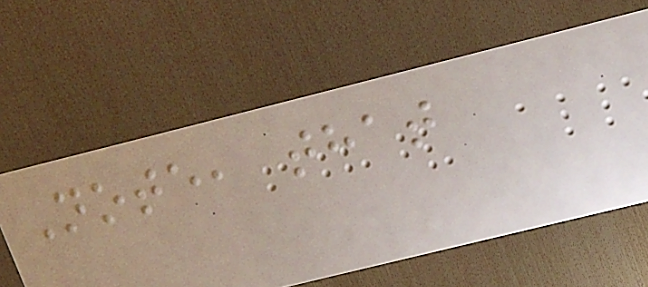Note, that
